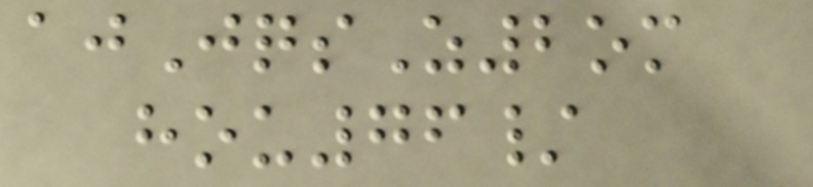ajJqsZ2om
hou76/
